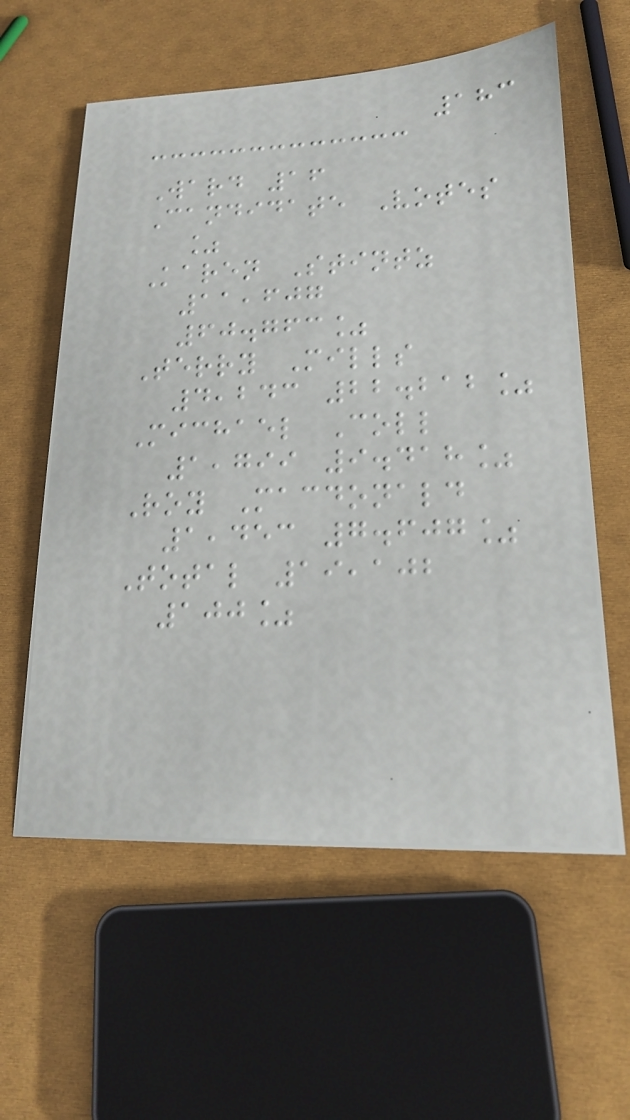183
Ward 16
Candidate Votes
%
Karen Stintz
11,607
60.763%
Terry Mills
4,243 22.212%
Michael Coll
1,799 9.418%
Roy Macdonald
1,453 7.607%
Total 19,102
100%
